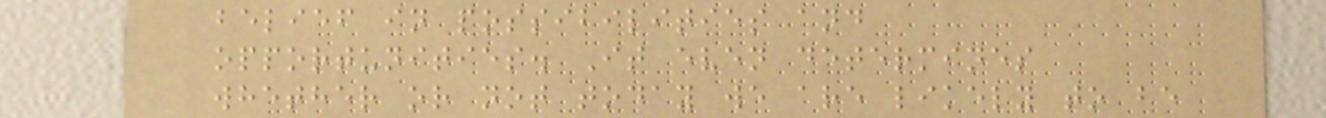belief in possibilities and
opportunities. It even determines
whether or not today we are likely to be
